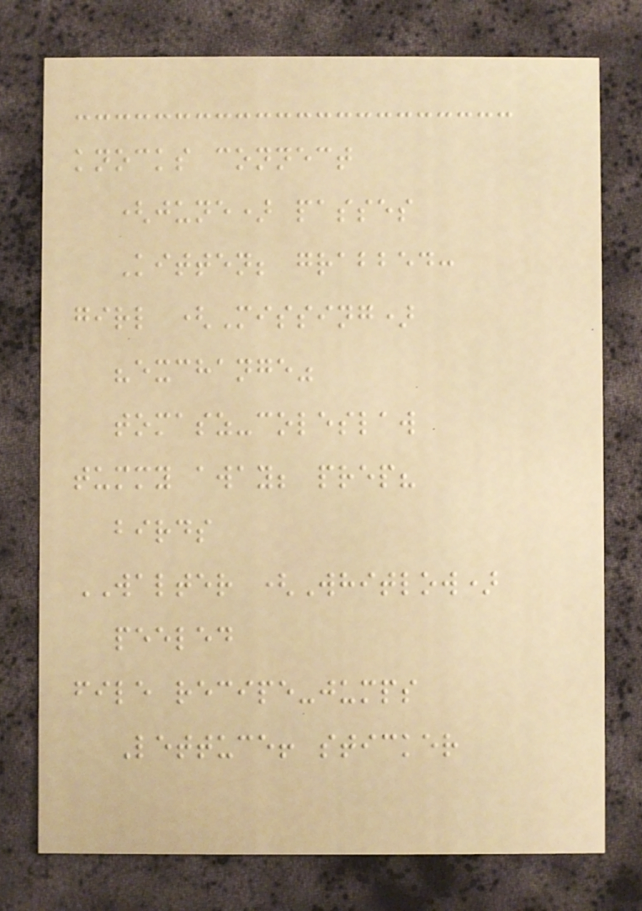knocks connect
(june) passes
Kitten; grabbed:
girl (Missing)
"exchange"
tomasz-coleslaw
tummy away; prep?
birds
WALTER (Whitlow)
peeled
file recipe-jumps
Lettuce! sticker
